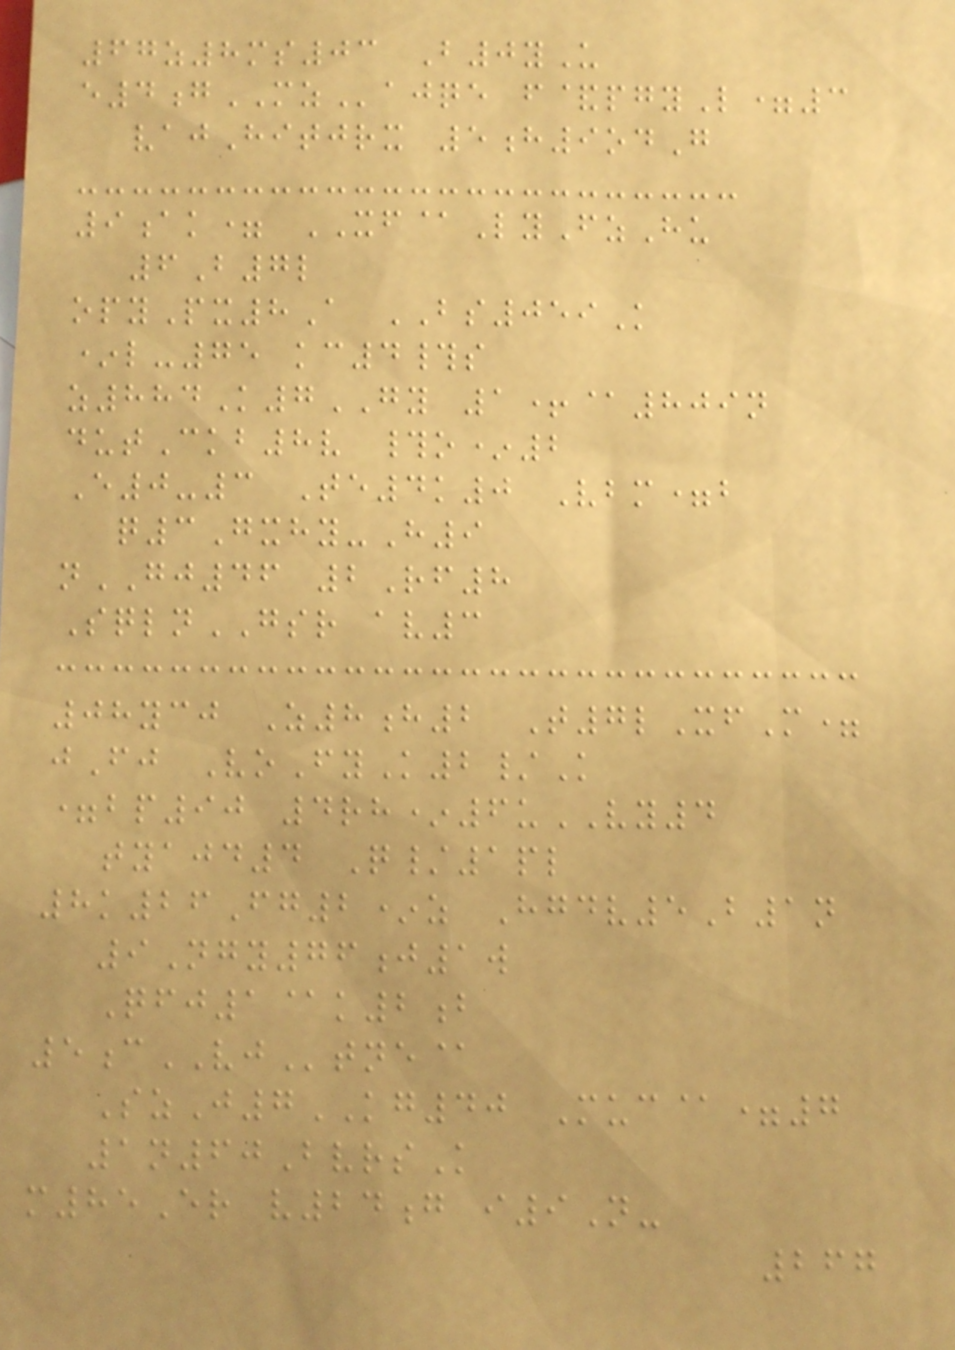67z8ms03 B0yU
e4gMZajqe f&pgyL=3
vajHitjrx 5h9odG
9ak= XF@LyFzHu
6B7l
opyPx8A BS059K
*l-75 kc4#s
z884K7GY 1+@809n
dutCkb8v #o*2
E0-3 Te4k0 Vbm=b
q3Gxhy-H9
nGJ46 2Rf8
SqlnGSR av3
08ycj Z8h2 T7lXfM=
jFj VoFyK2/K
=bp90 4rh*6uVY4
tyajd4 Q/1pl
8k26Fg2*z Hgdv5B1n
9Ngy76j1w
Qfj1@k2b
5cVJtne@
SzJ7KG40 Muc@=7
1n60BvrsK
m85Er v24g i9N-
267
